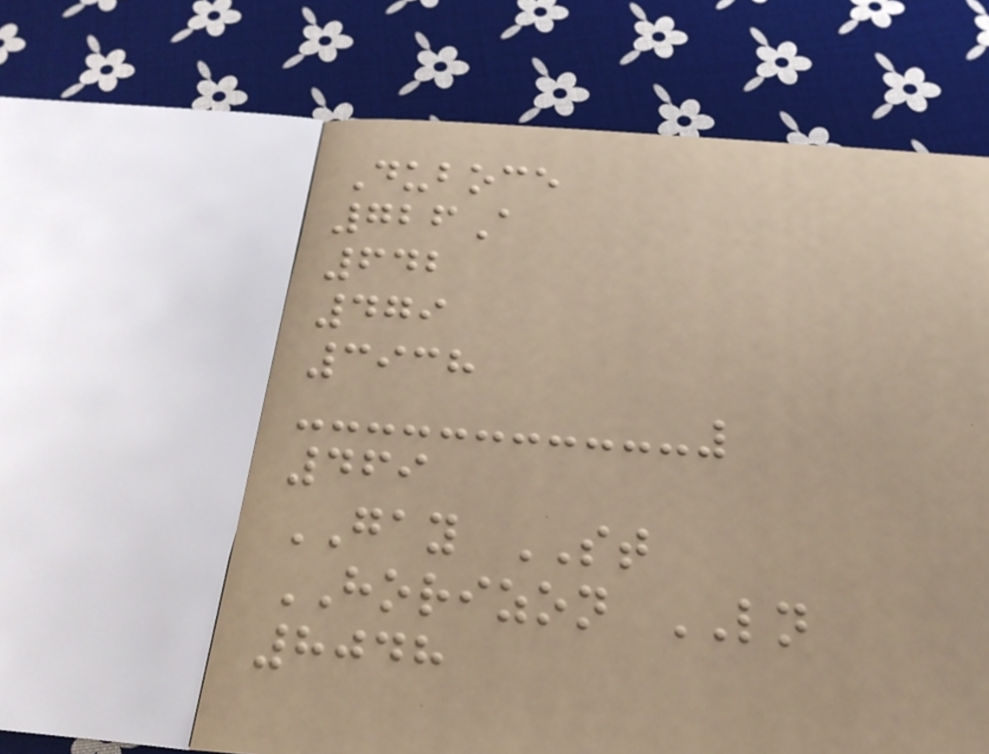Duboce
726A
642
479
3938
469
GAY ST
HORIZON LN
8048
